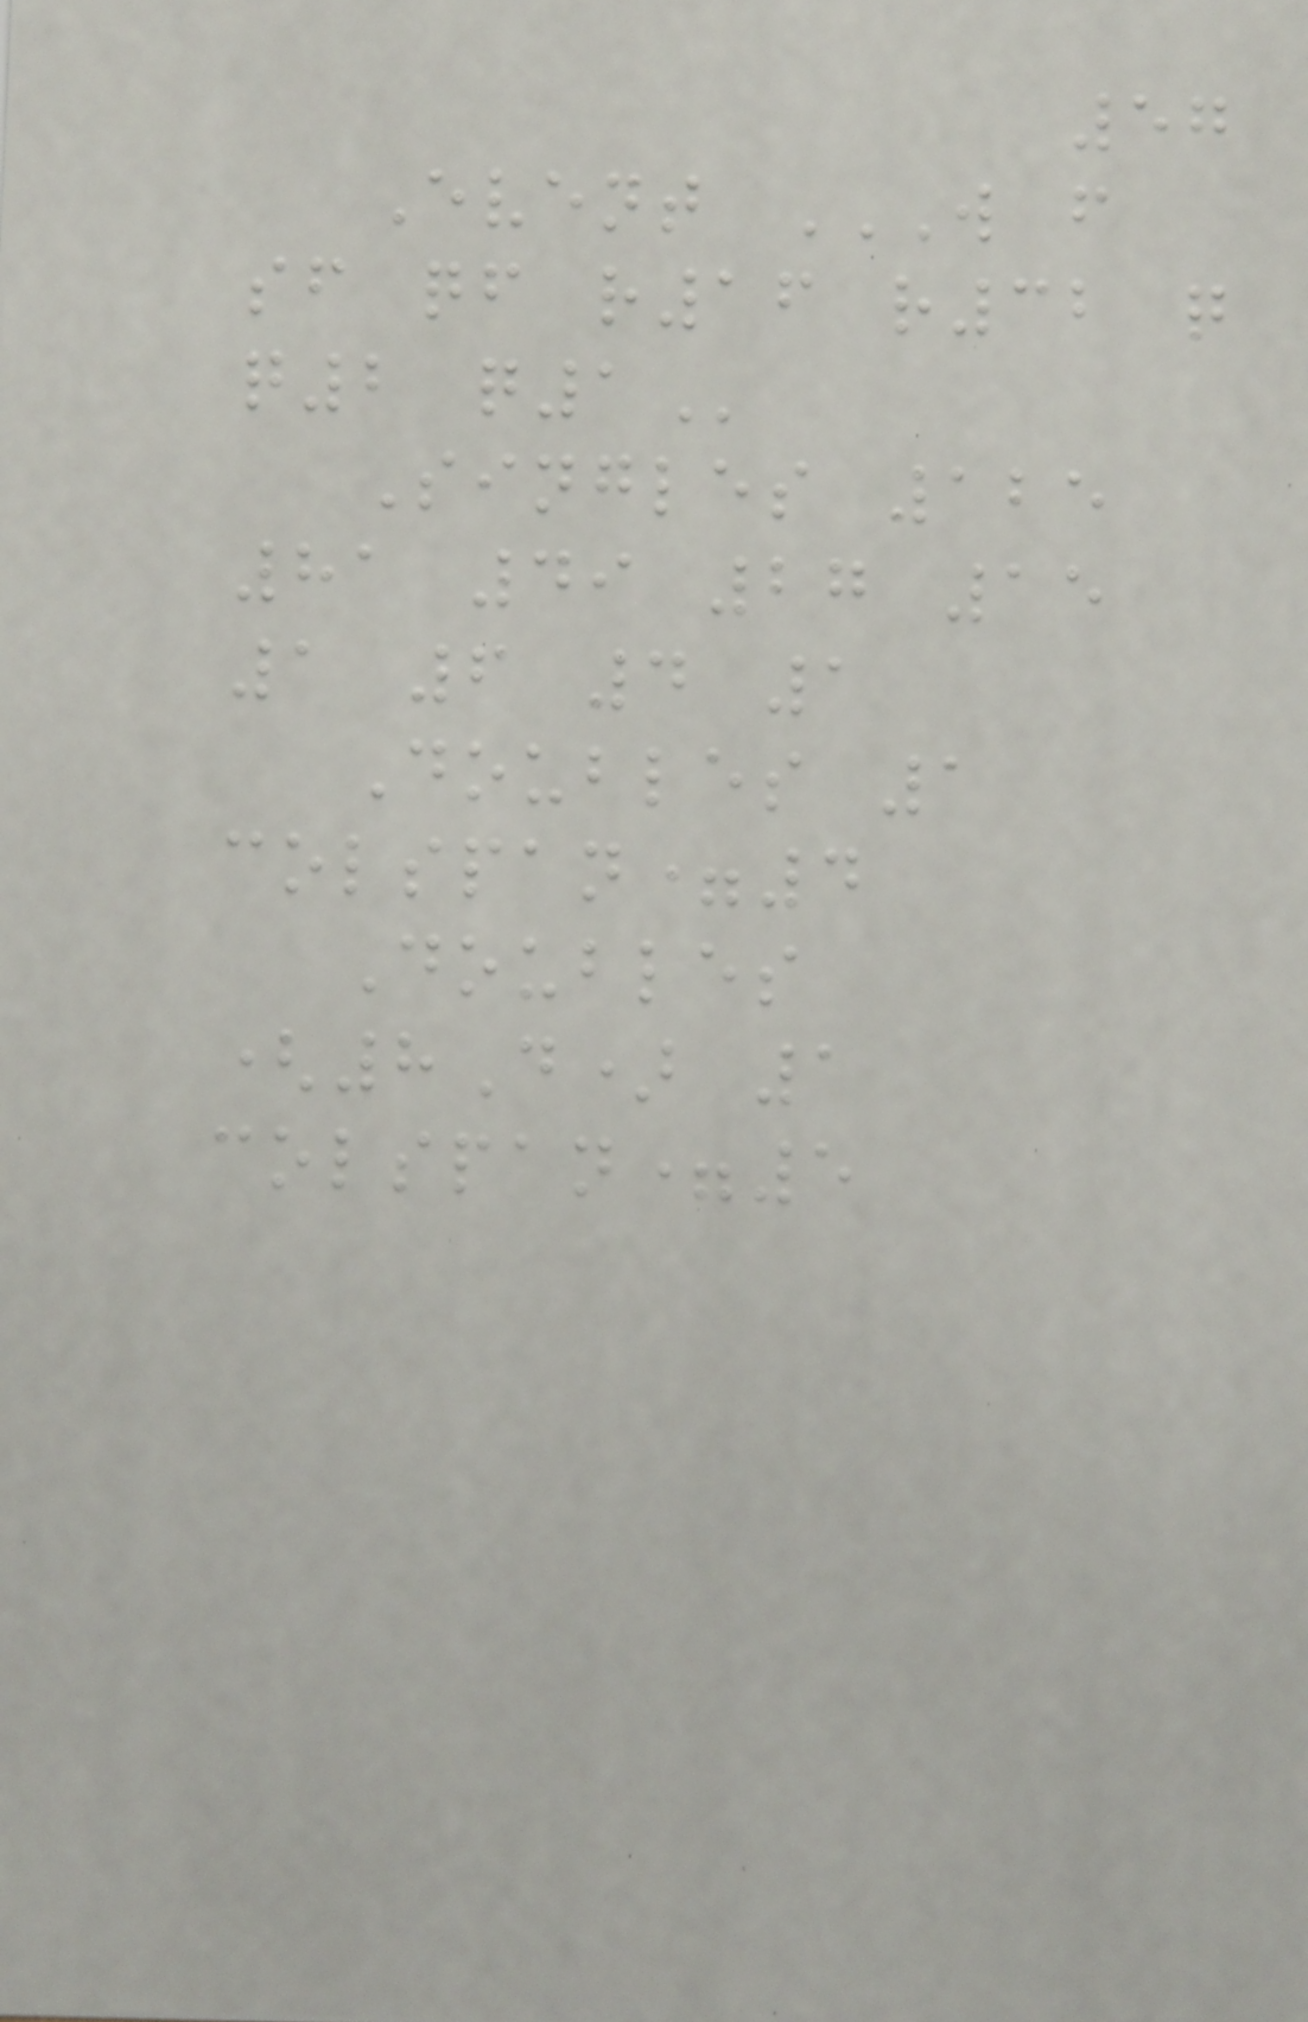57
Event W F
SF QF R16 R32 Q
Q2 Q1
Singles 125
81 49 27 15
1 6 4 1
Doubles 1
colspan=4
Doubles
(8D) 1
colspan=5
